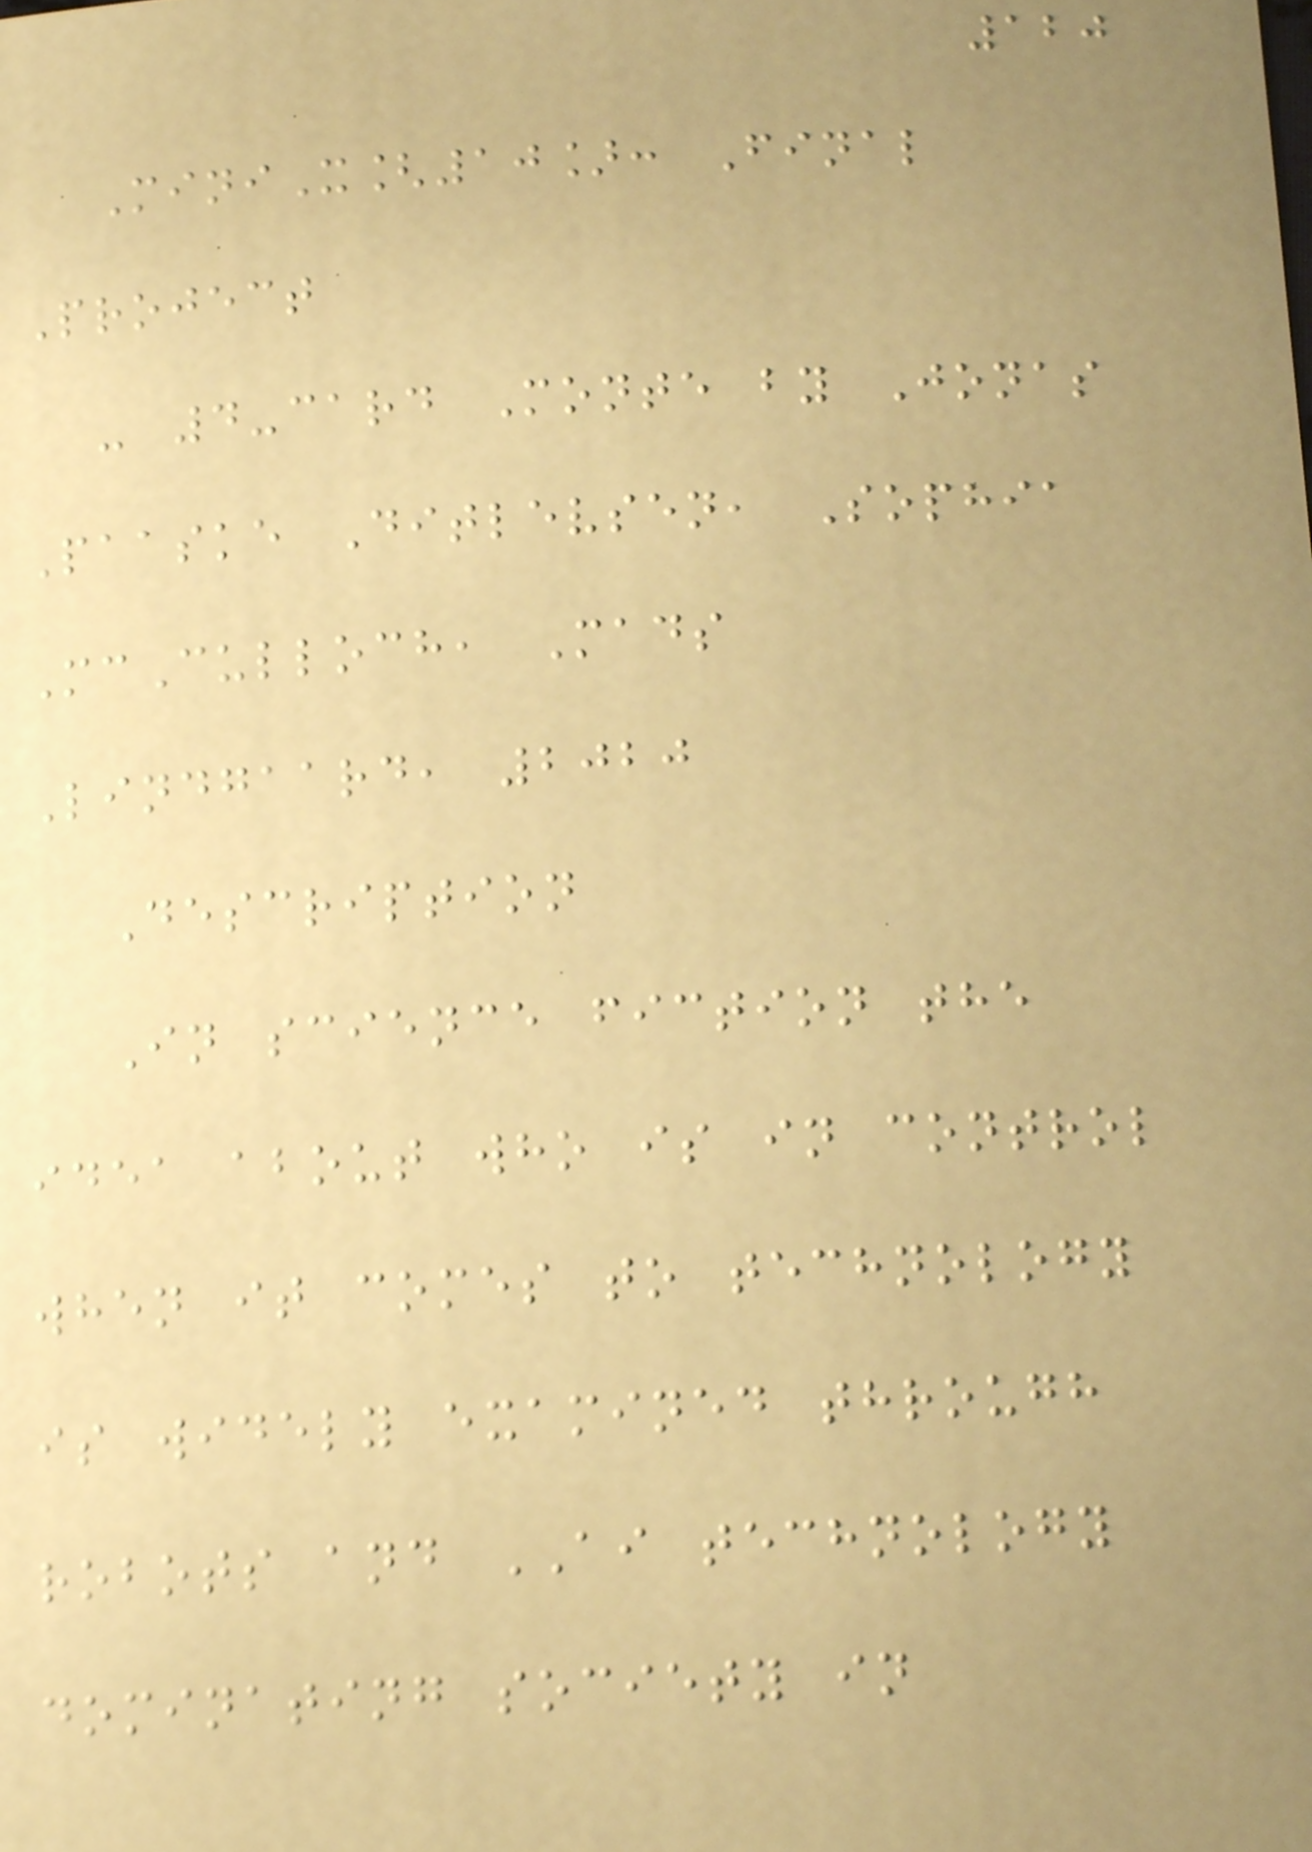120
MiniX[10]: Final
Project
- 4-card Monte by Jonas
Paaske Ditlevsen, Sophia
McCulloch, Mads
Lindgaard, 2020
Description
In science fiction the
idea about who is in control
when it comes to technology
is widely examined through
robots and AI technology
dominating society in
